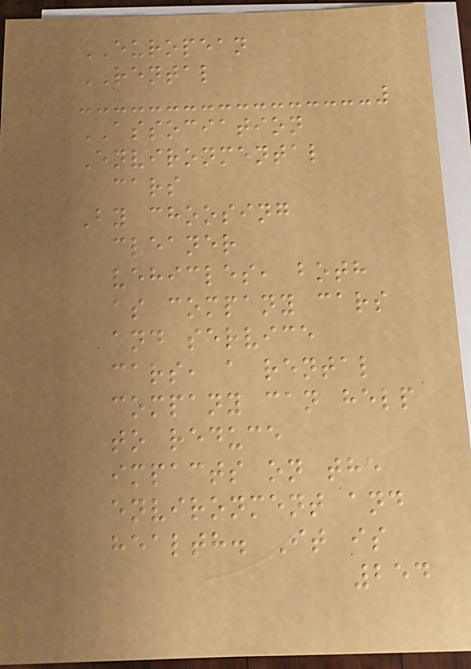EUROPEAN
RENTAL
ASSOCIATION
Environmental
cars
By choosing
cleaner
vehicles, both
as company cars
and service
cars, a rental
company can help
to reduce
impacts on the
environment and
health. It is
254
